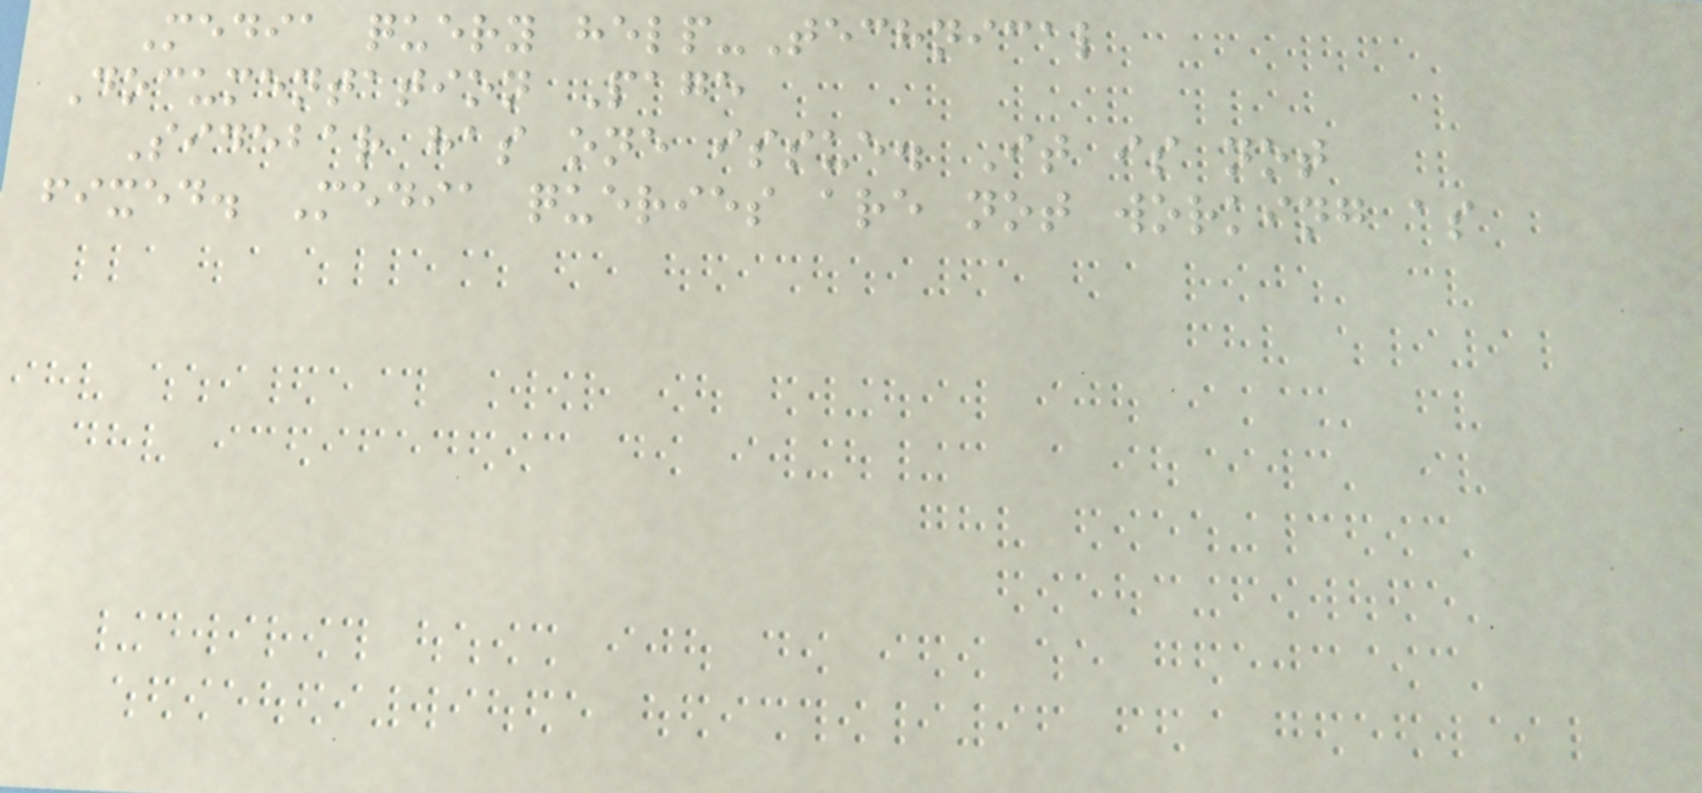Media query help-Technical
Documentation Page
Sidebar has one issue. It is not
fixed. Media queries are not working as
